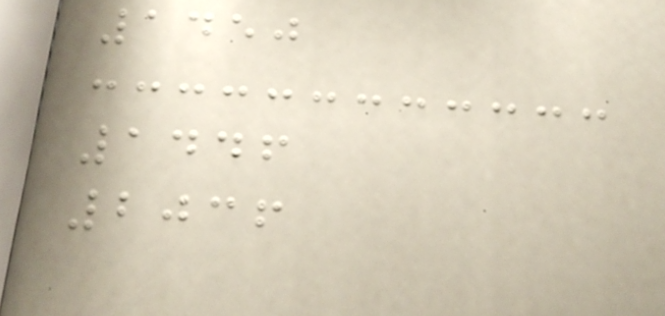1450
1446
2036
